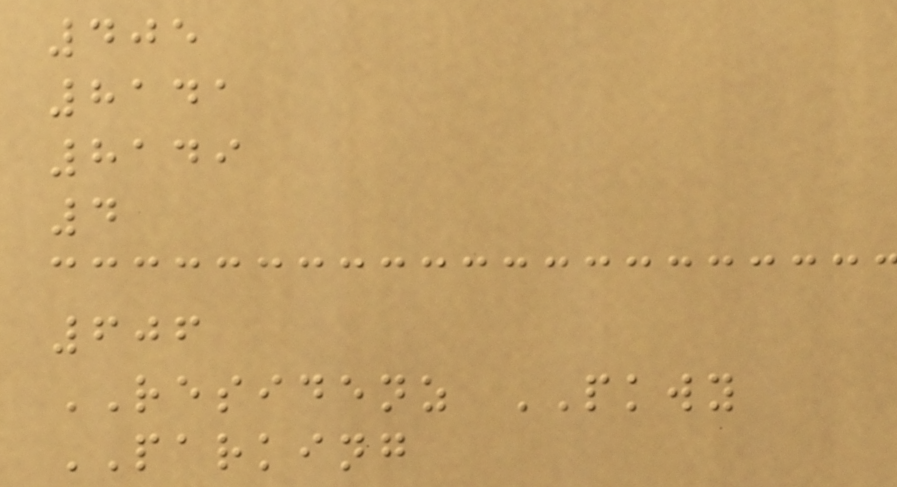405
8141
8149
4
606
RESIDENZ PKWY
PARKING
